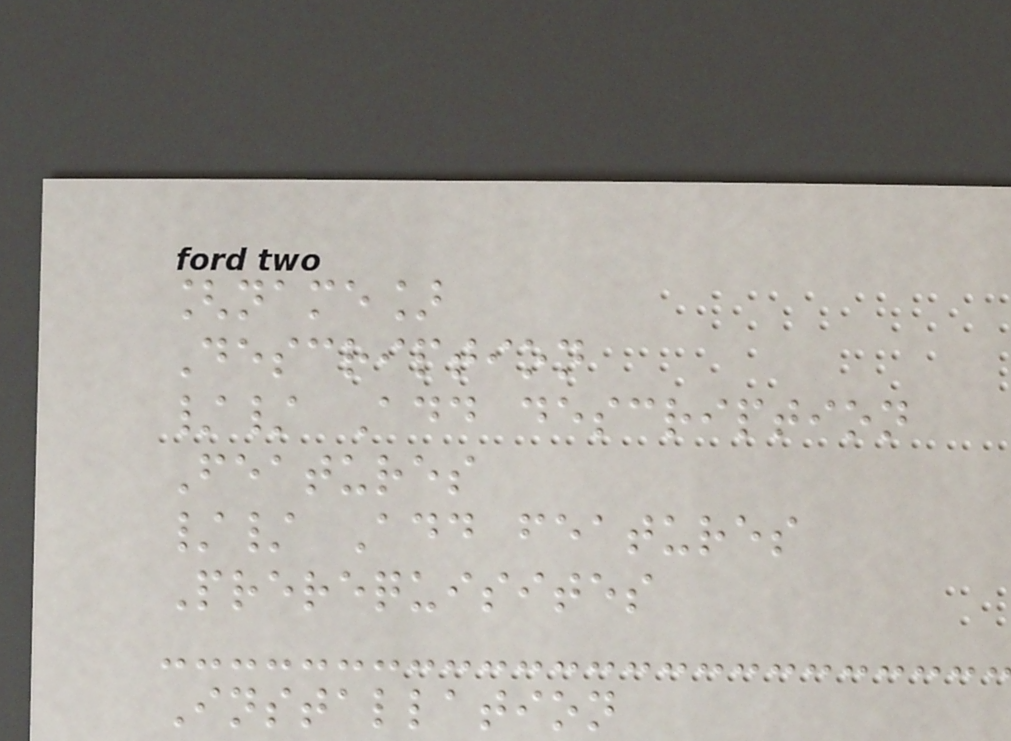[name]
Description
// Add description
Features
// Add features
Prerequisites
Installation
